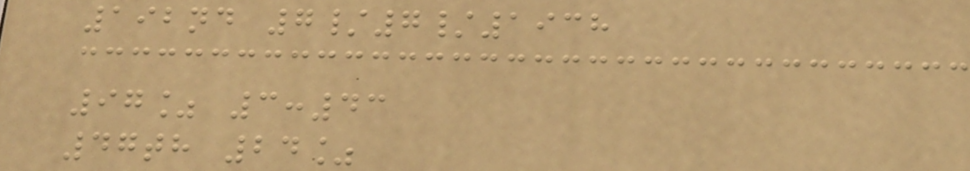192nd 7/7/1938
97% 3:43
47th 24%
